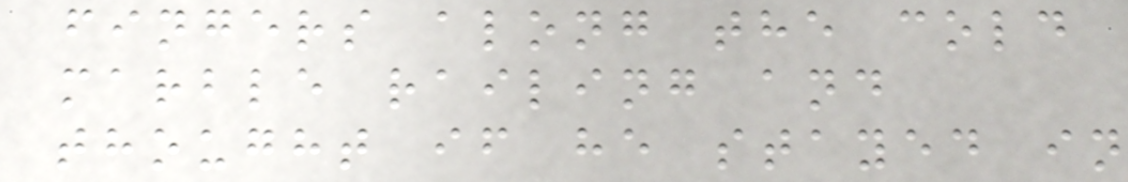fingers along the cold
marble railing and
thought if he stayed in
